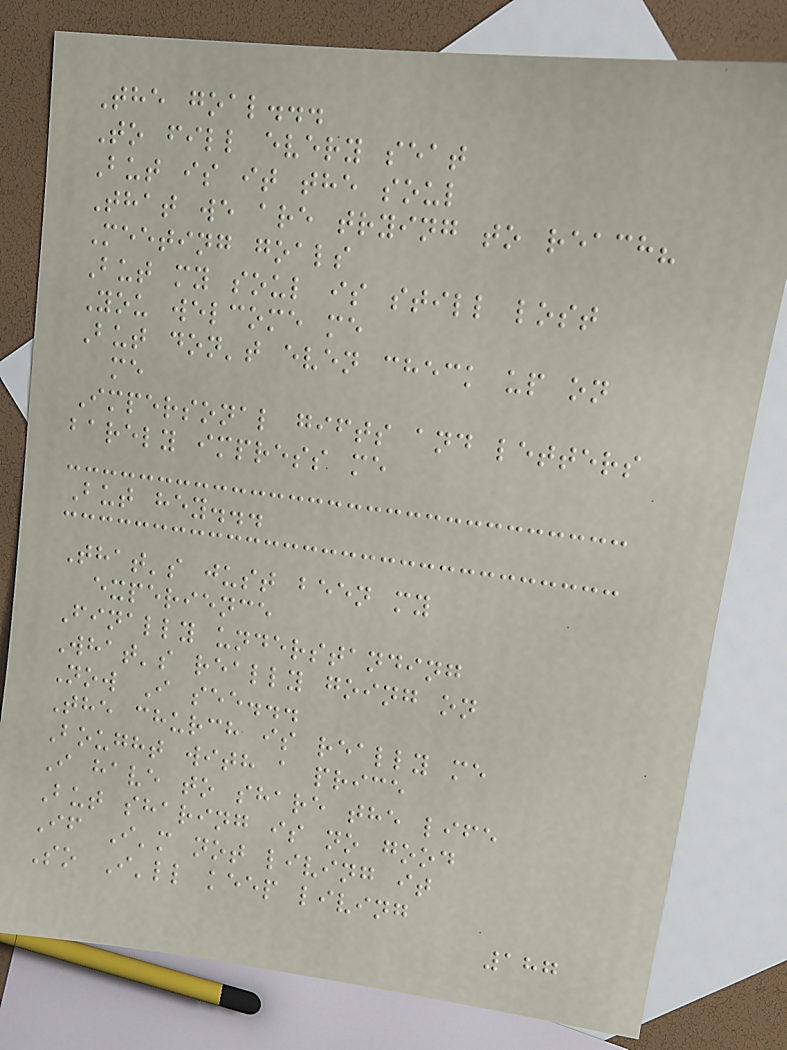The goal...
To fill every seat
But is it the soul
That we are trying to reach?
Meeting goals
But my soul is still lost
You welcome me
But don't even check up on
me
Impersonal gifts and letters
barely impress me
But hey...
That's just been my
experience
Finally understanding
What's really going on
Now I see...
The church is really me
Bought with a price
I have to share the life
But sharing is no good
If I'm not living it
So I'll keep living
187
